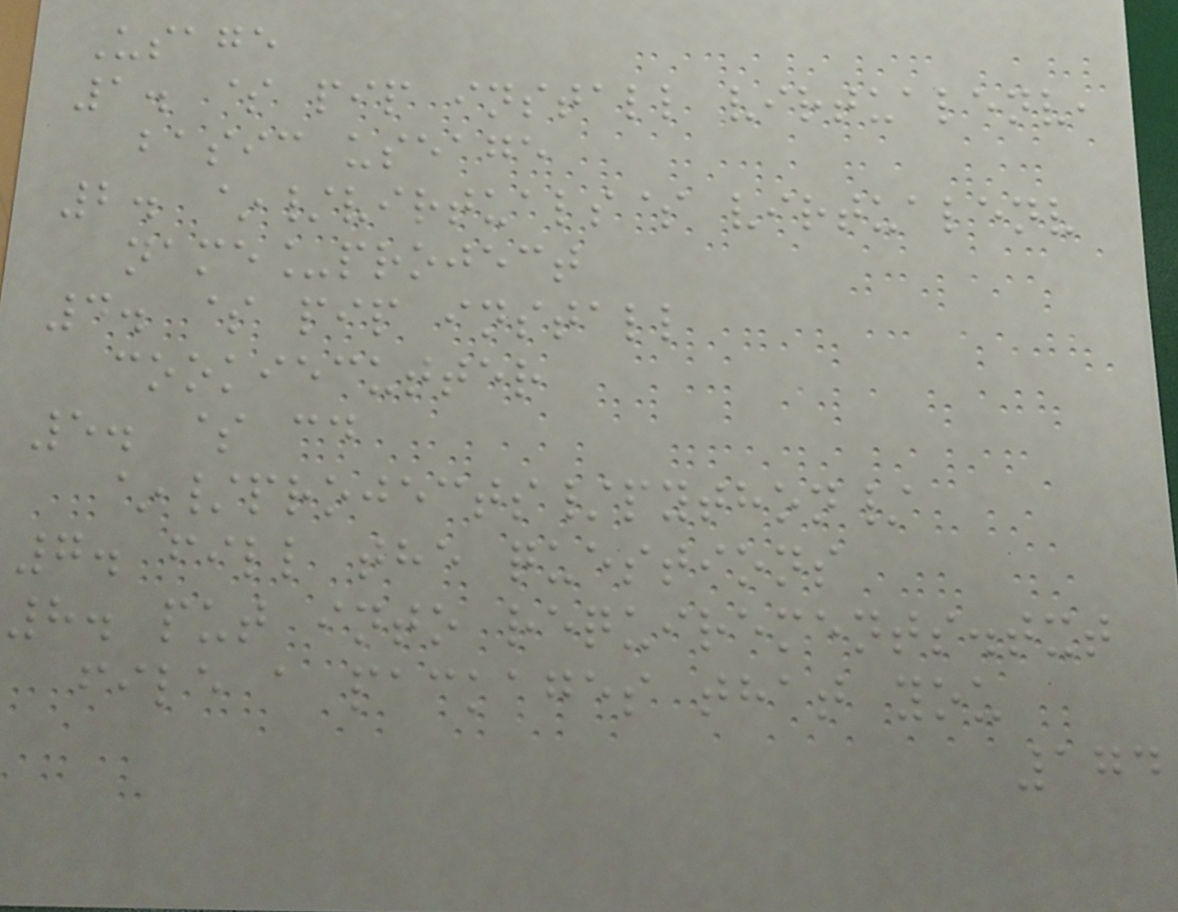Usage
1. $ pip install virtualenv,
basic useage
2. ~/virtuals$ virtualenv
name_project
4. $ pip install
cookiecutter
5. $ cd
~/projects/python/
7. fill the questions
8. put into requirements.txt
file a packages that you
174
